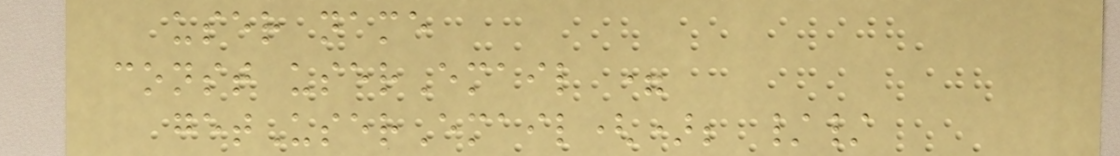user name
const userEmail =
getUserEmail(); //
